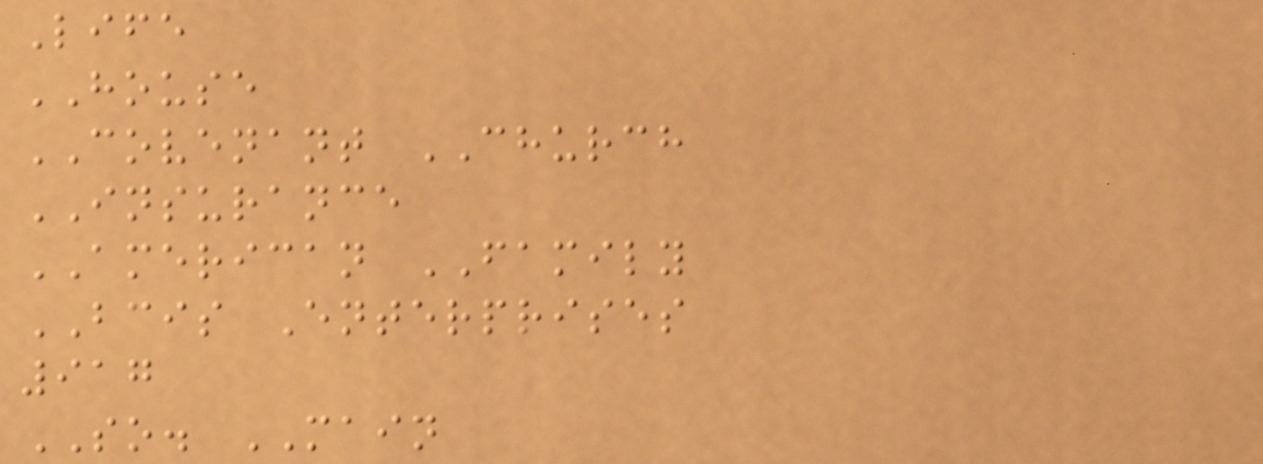Life
HOUSE
COVENANT CHURCH
INSURANCE
AMERICAN FAMILY
BCIS Enterprises
917
SO. MAIN
